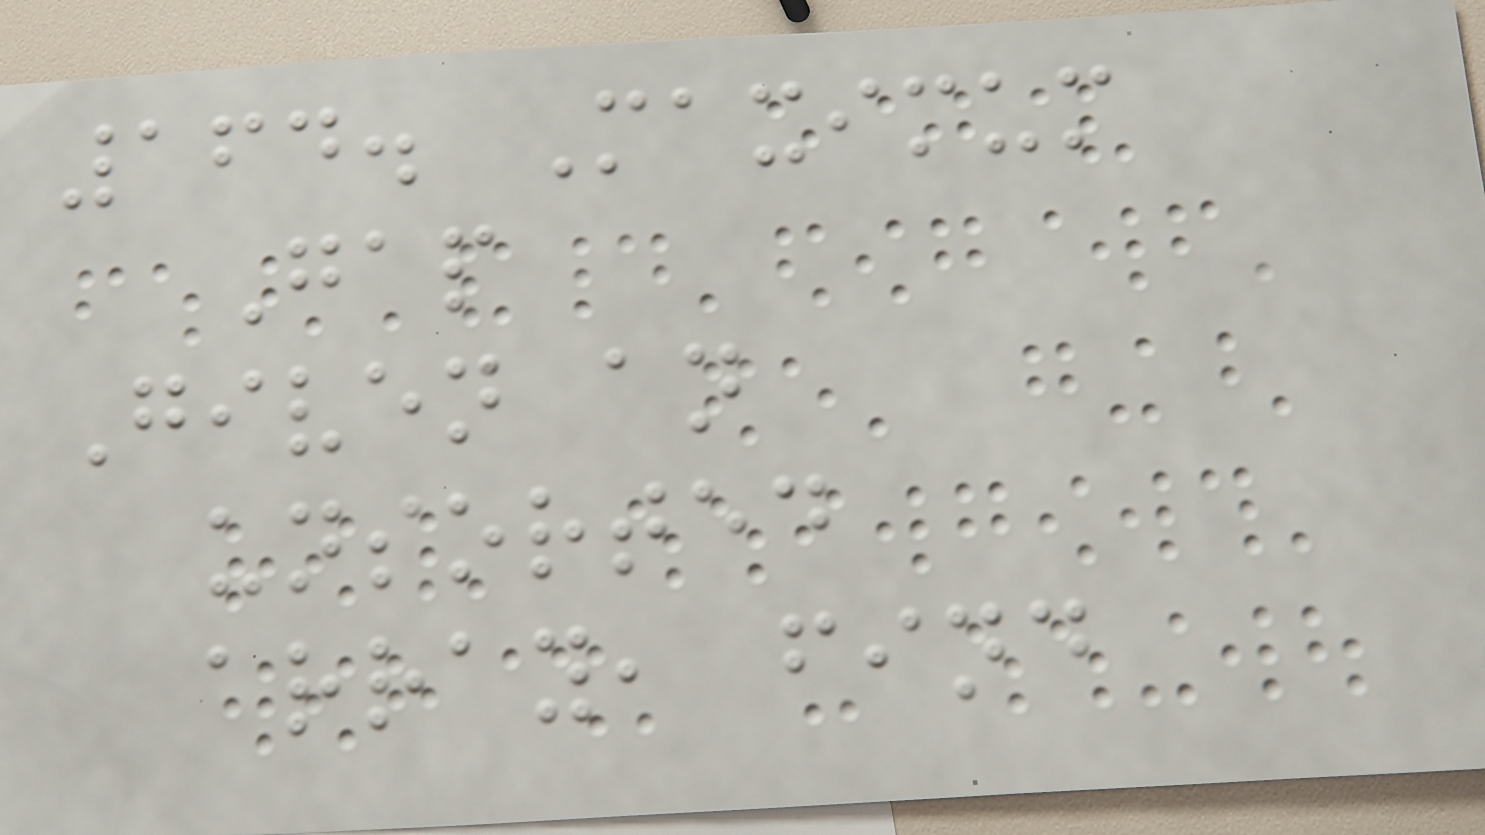164. Maximum
Gap
Given an
unsorted
array, find
